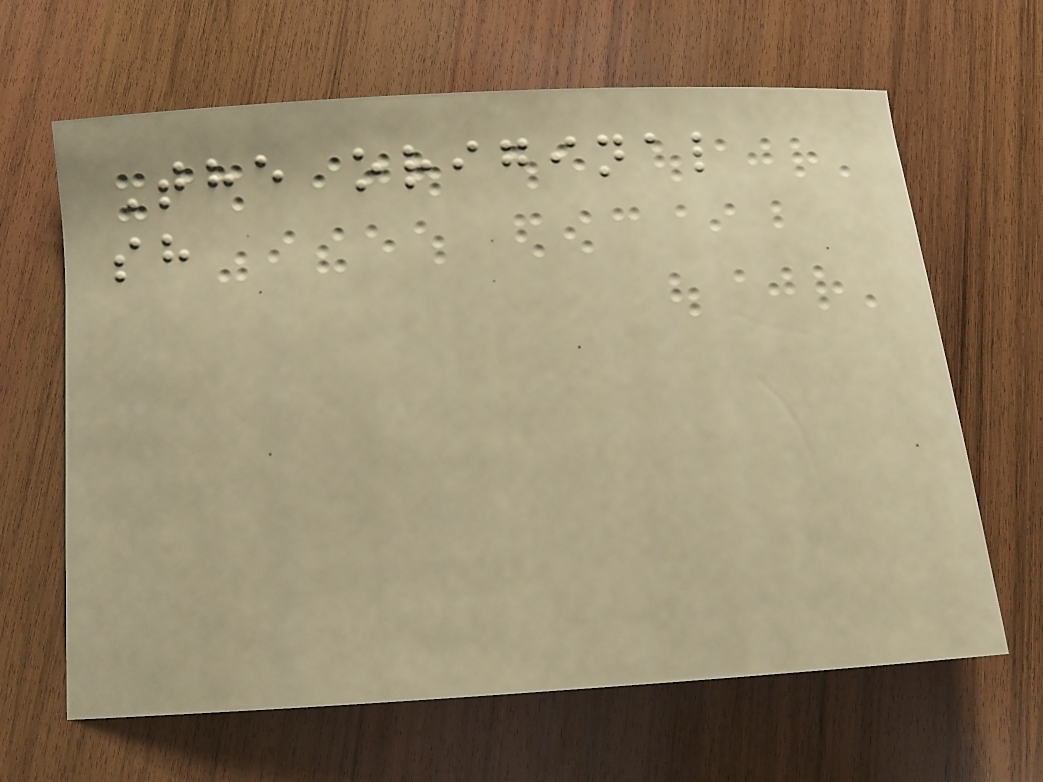The original
sh
